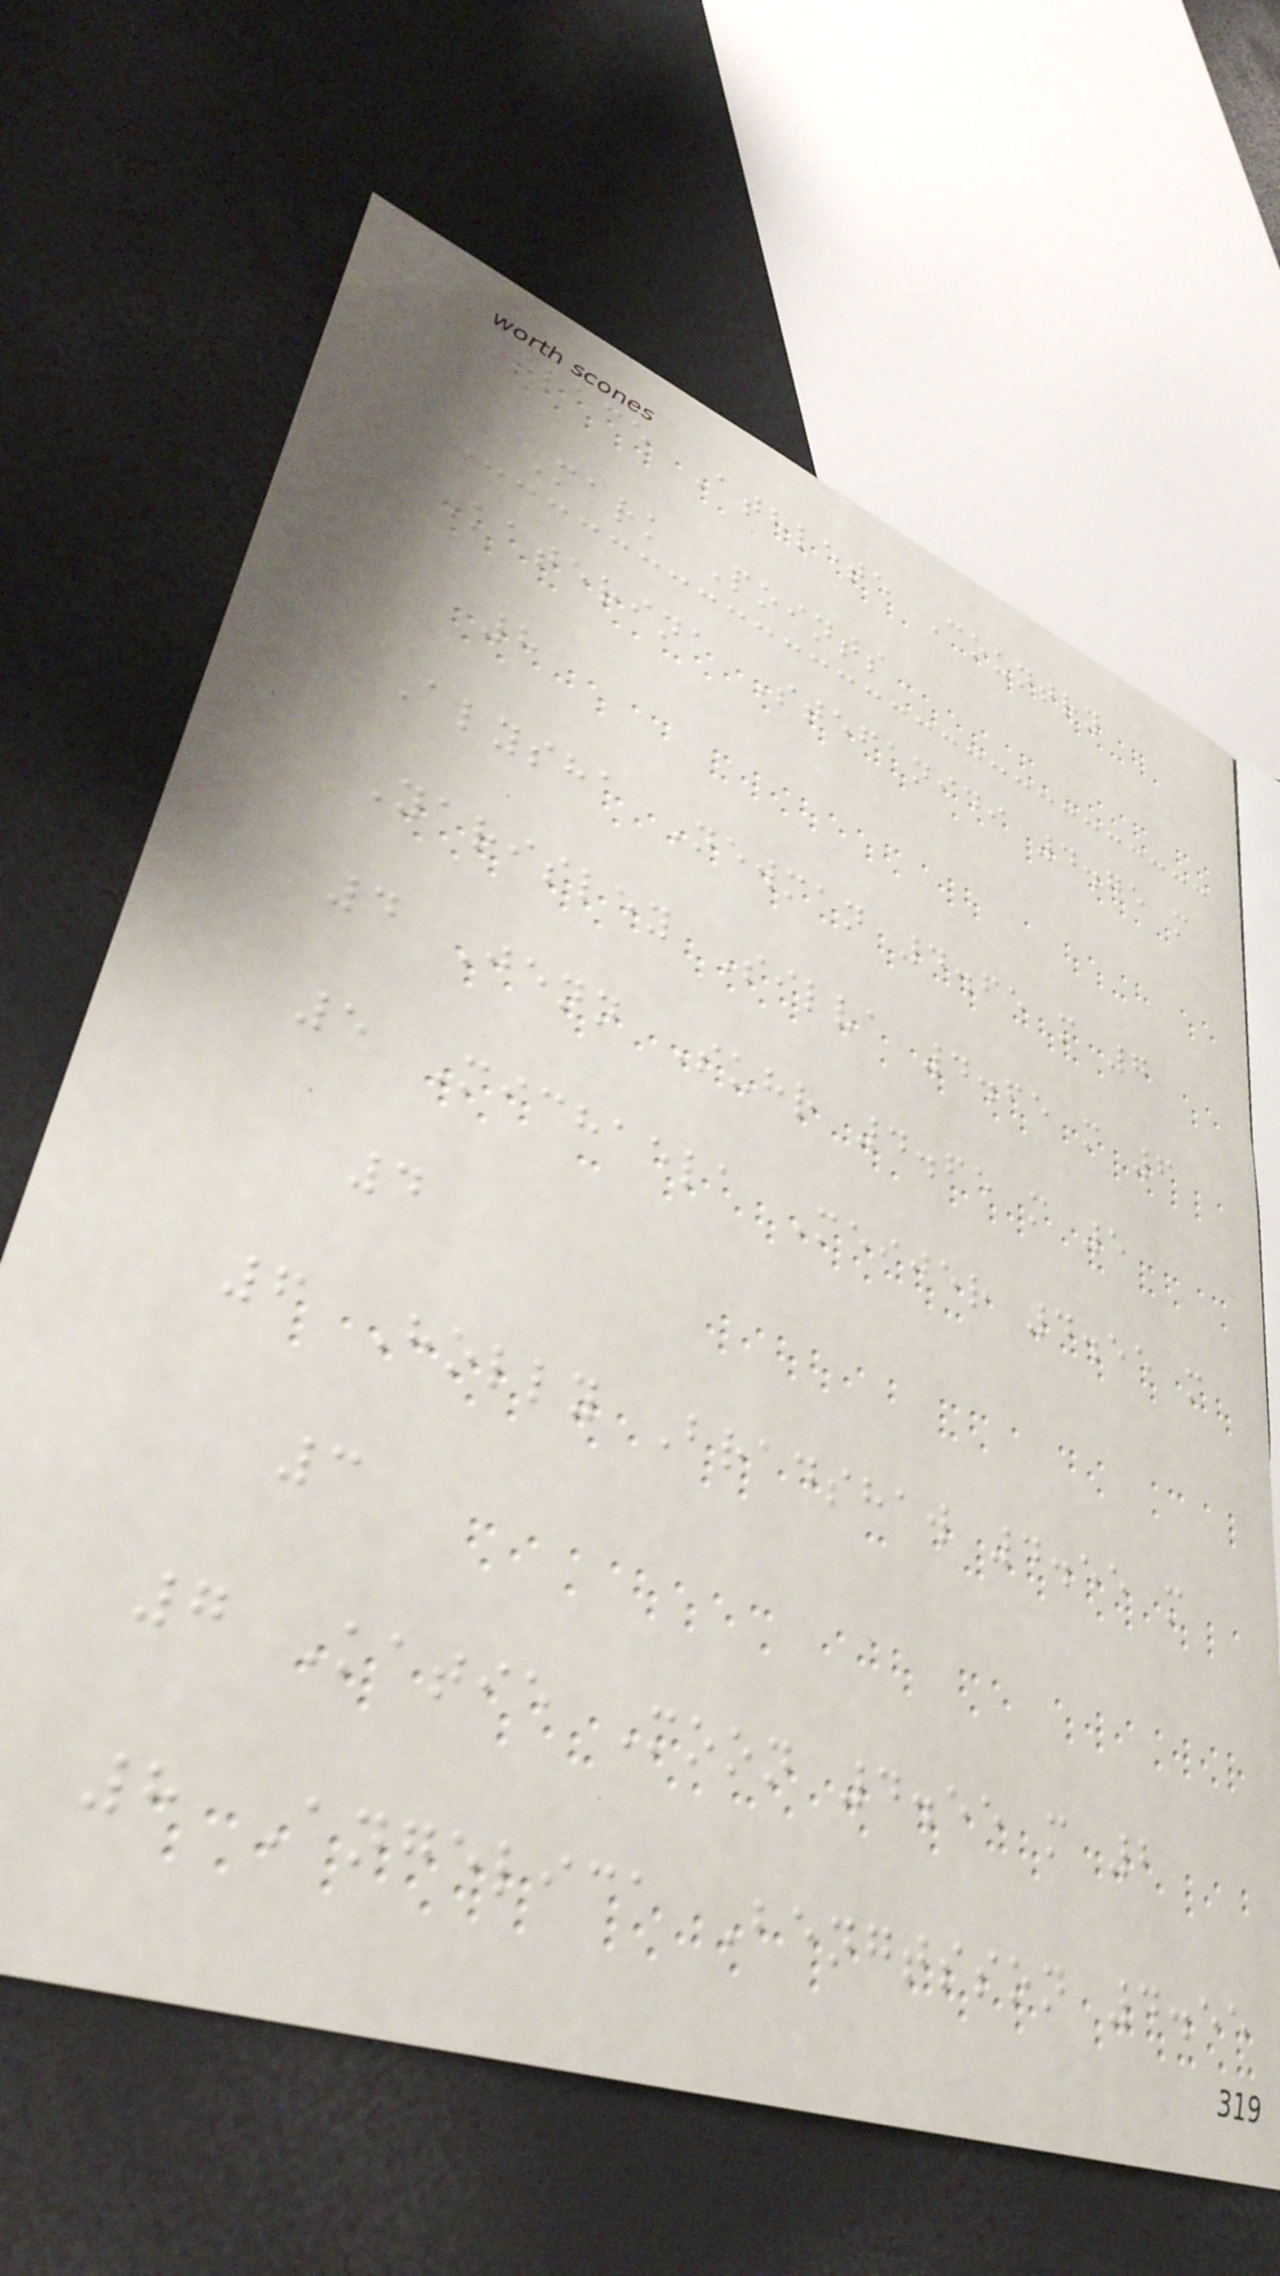Place Athlete Country
Mark Points
Katerina Stefanidi 4.75 m
8
Alysha Newman 4.65 m 7
Yarisley Silva 4.65 m 6
4 Jenn Suhr 4.65 m 5
5 Michaela Meijer 4.55 m
4
6 Holly Bradshaw 4.55 m
3
7 Katie Moon 4.55 m 2
8 Angelica Bengtsson 4.55
